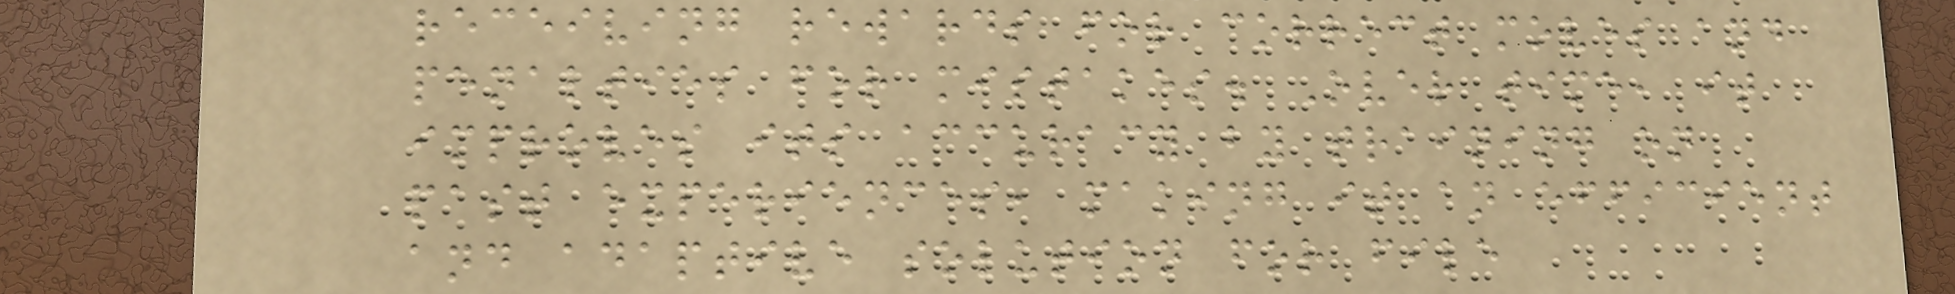receiving rewards for correct moves and
penalties for mistakes. Over time, it
improves its accuracy by training on
past experiences, making it an efficient
and adaptive solution for file
